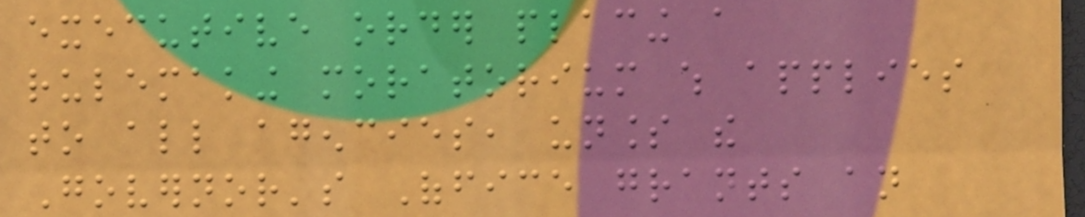executive order placing a
rulemaking moratorium which applies
to all agencies, unless the
Governor's Office grants an
